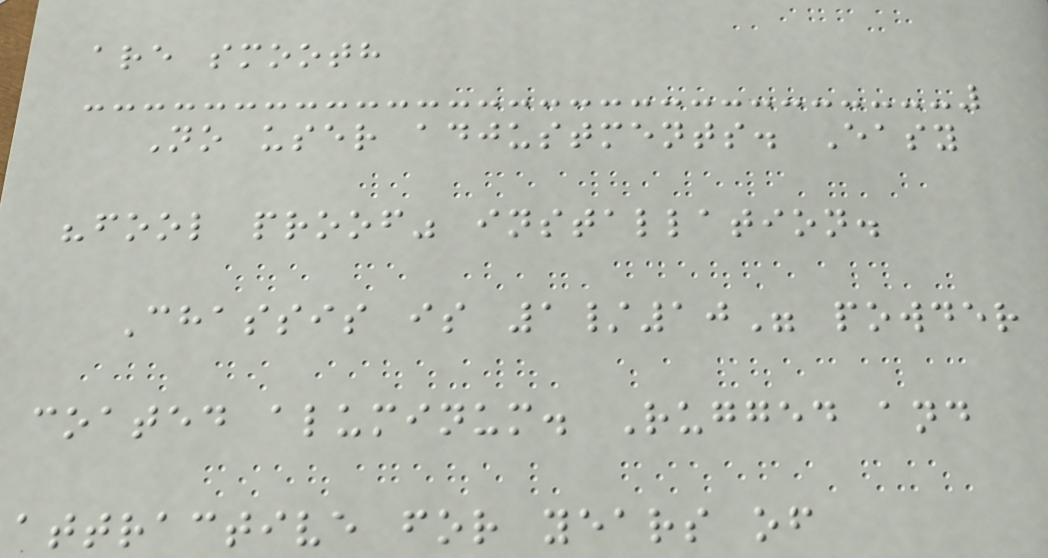are smooth
No user adjustments. Easy
"fool proof" installation.
Chassis is 1/10" powder
coated aluminum. Rugged and
attractive for years of
